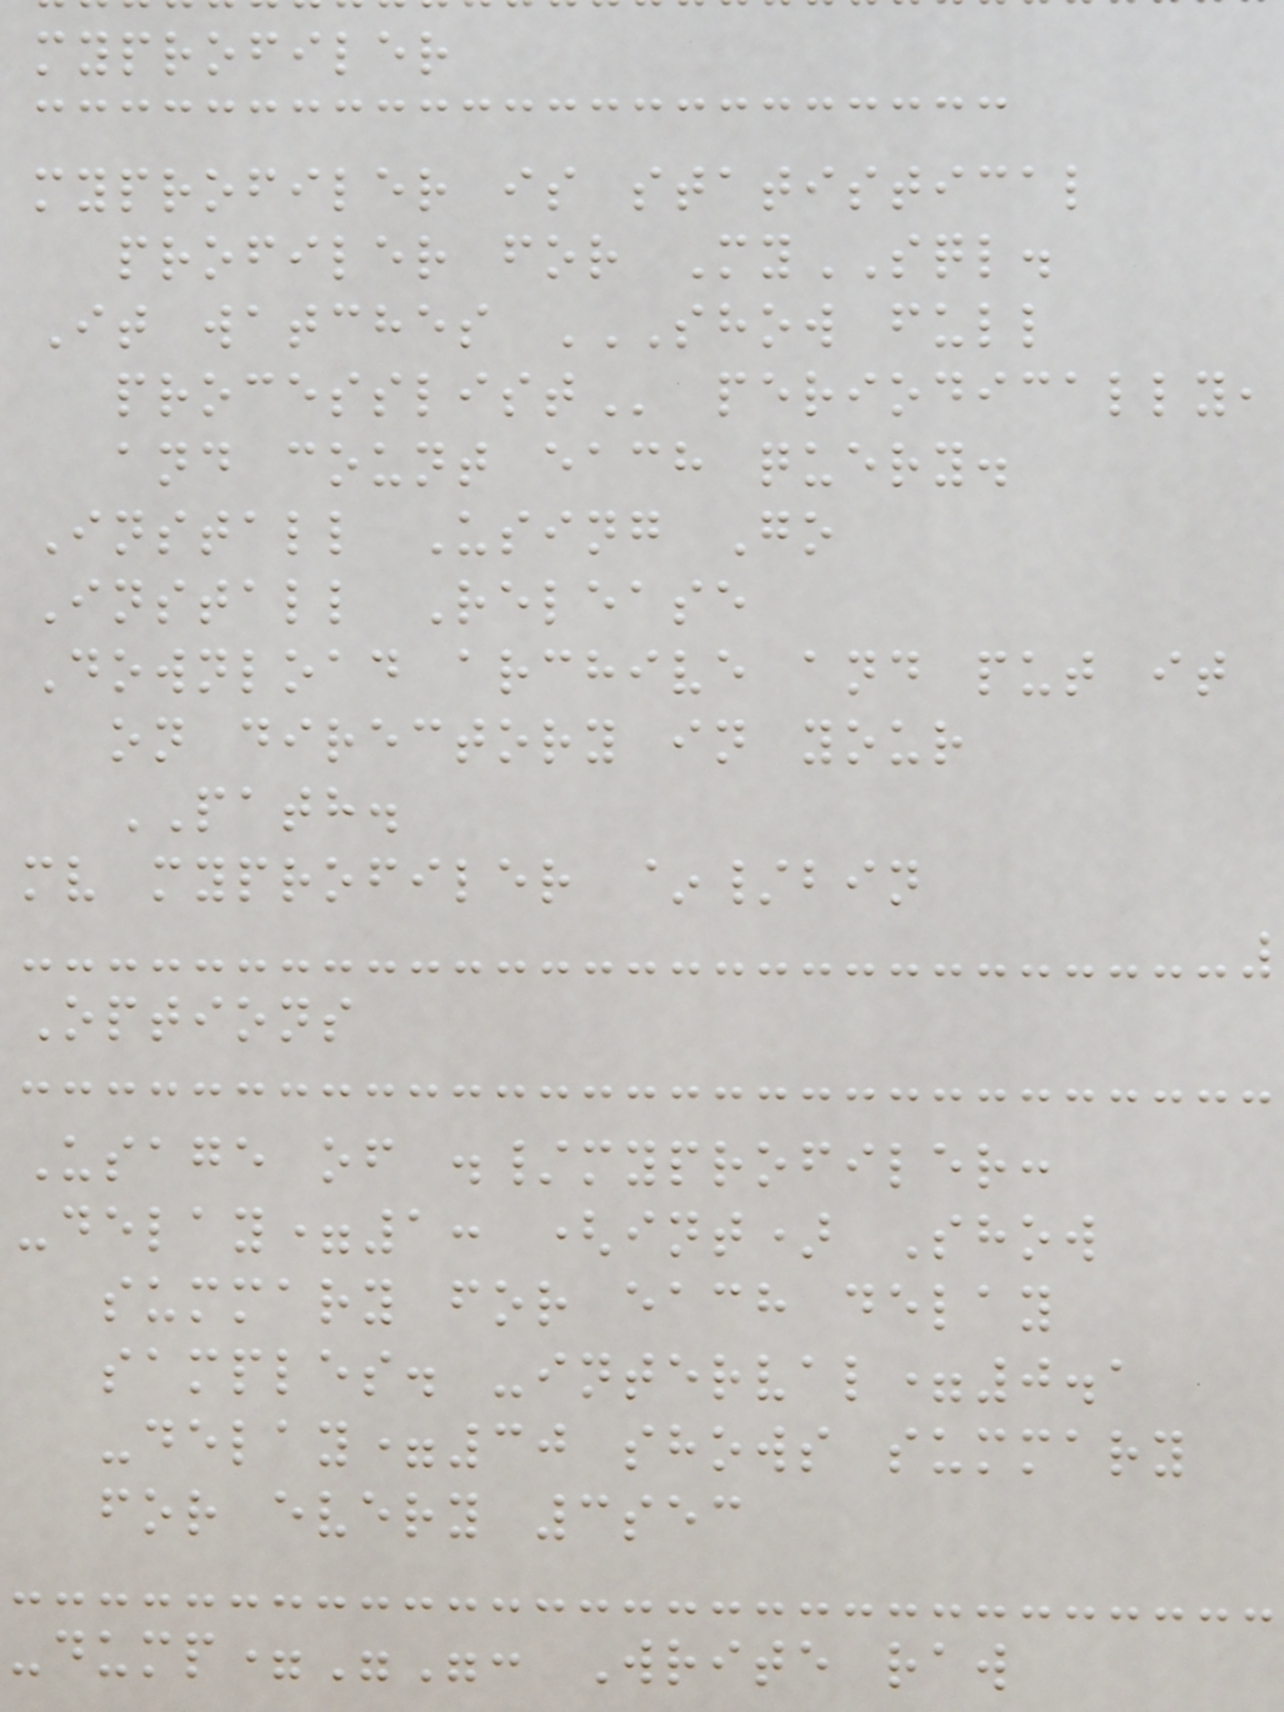myprofiler
myprofiler is statistical
profiler for MySQL.
It watches SHOW FULL
periodically,
and count each query.
Install Using Go
Install Release
Download archive and put it
on directory in your
PATH.
mv myprofiler ~/bin
Options
Usage of ./myprofiler:
-delay=1: (int) Show
summary for each delay
samples. -interval=0.1
-delay=30 shows summary
for every 3sec
-dump="": Write raw
